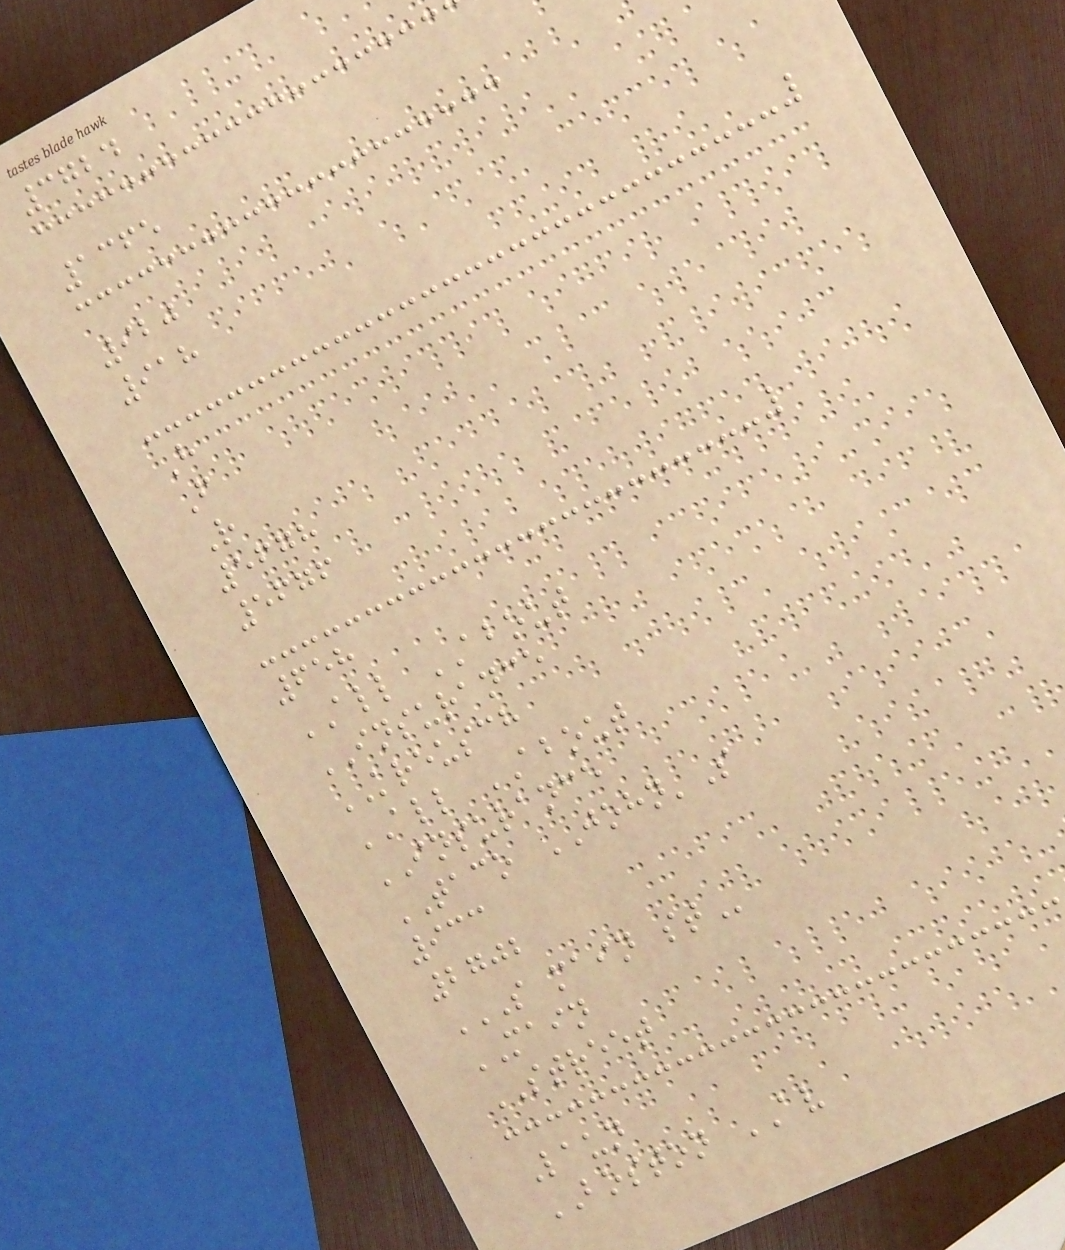3724
1365
920
918
H
F
R
5678
5676
658
ALL ABOUT
INSURANCE
KREUSCH
ALL ABOUT
INSURANCE
TACO JOHN'S
933
2702
S MAIN ST
MAIN
STREET
Laun
BOSTON AV
